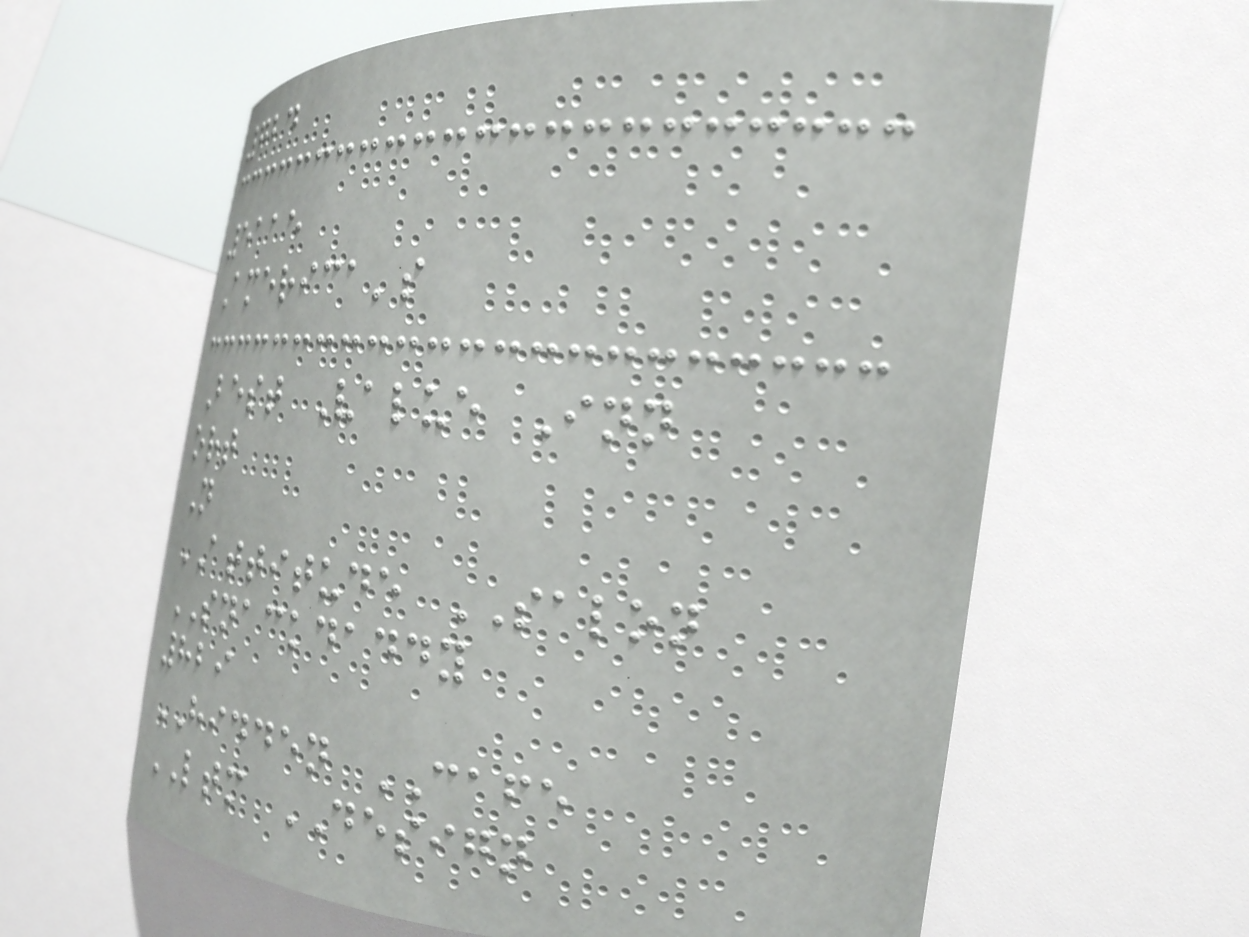724
5115
America's
Best Value Inn
ort
N
ATTITUDE SALON
SNACKDADDY
829
HIDDEN CAFE
LTM DESIGN
